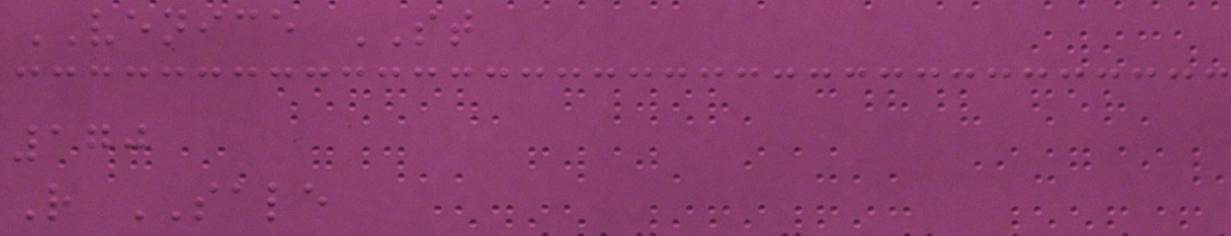VENICE ST
170
R SALE
